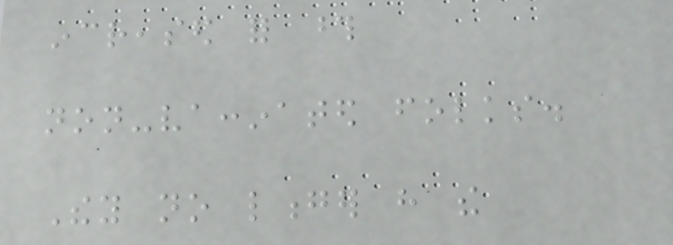increased for those
non-vaccinated folks.
They no longer have the
